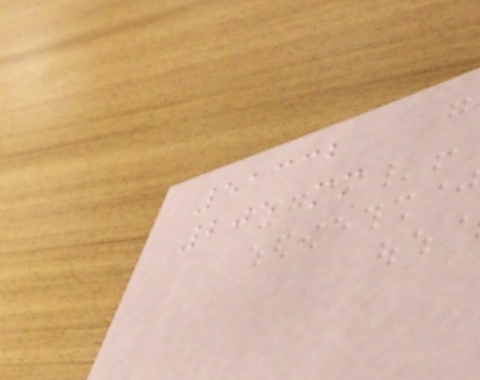51332
205 mm
